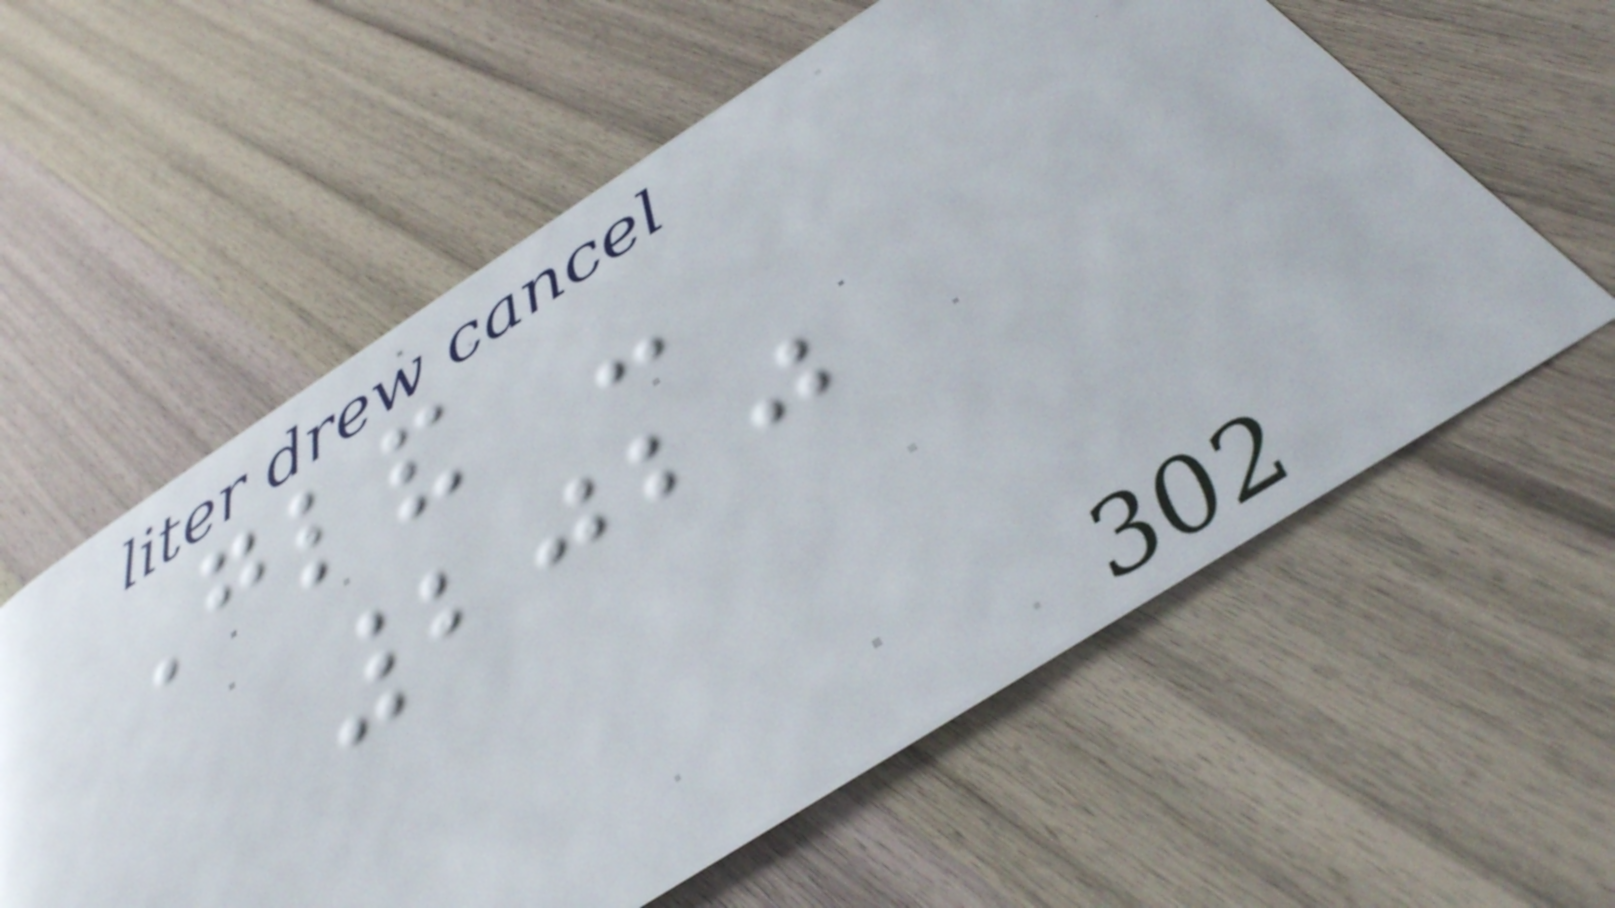Gland -
2020
